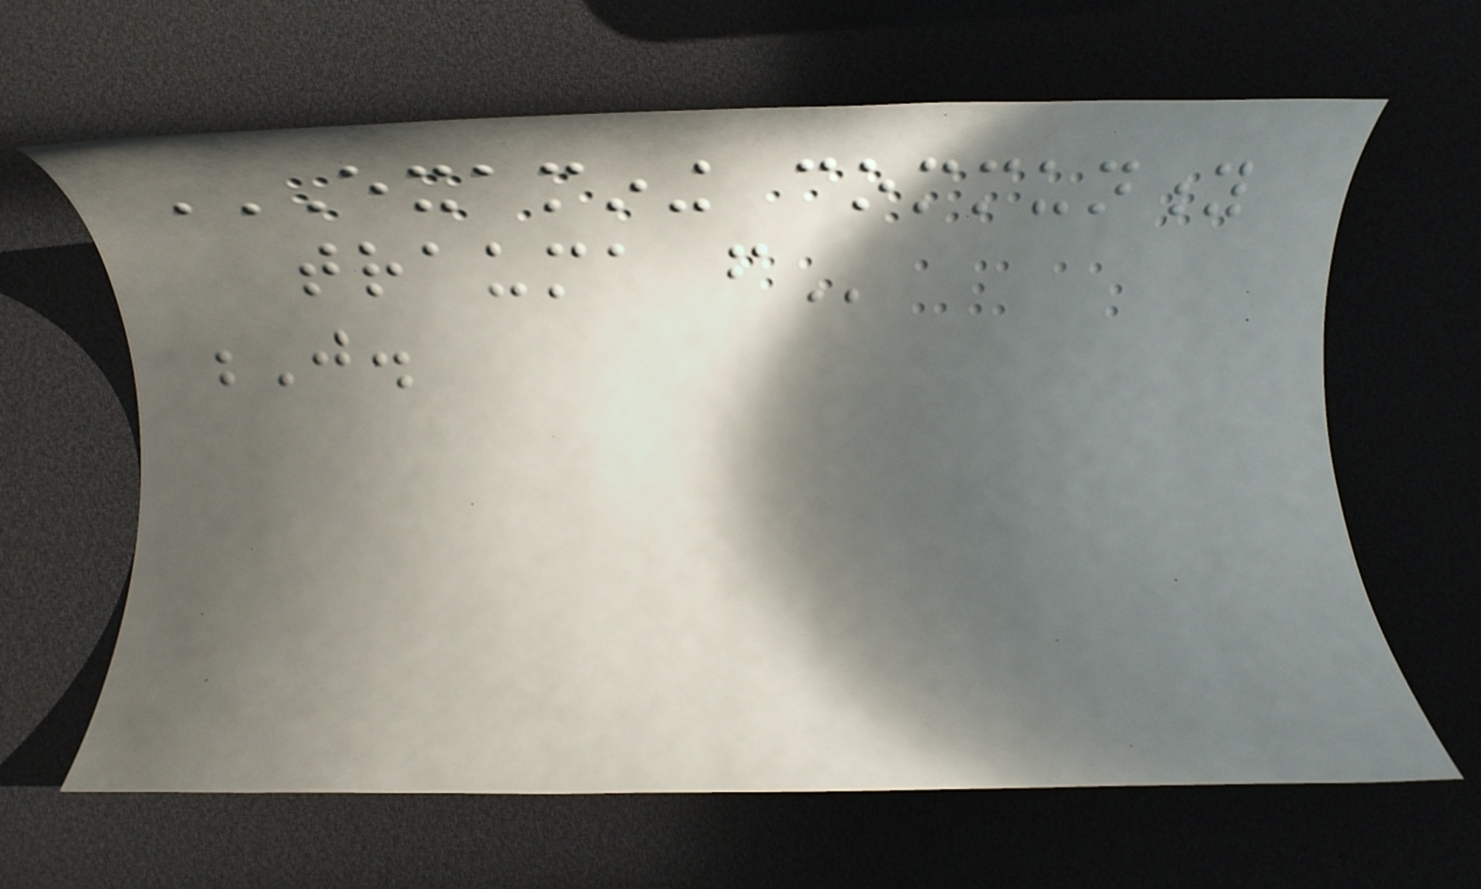EXAMINING COMMUNITY
TRAUMA FROM
J.
